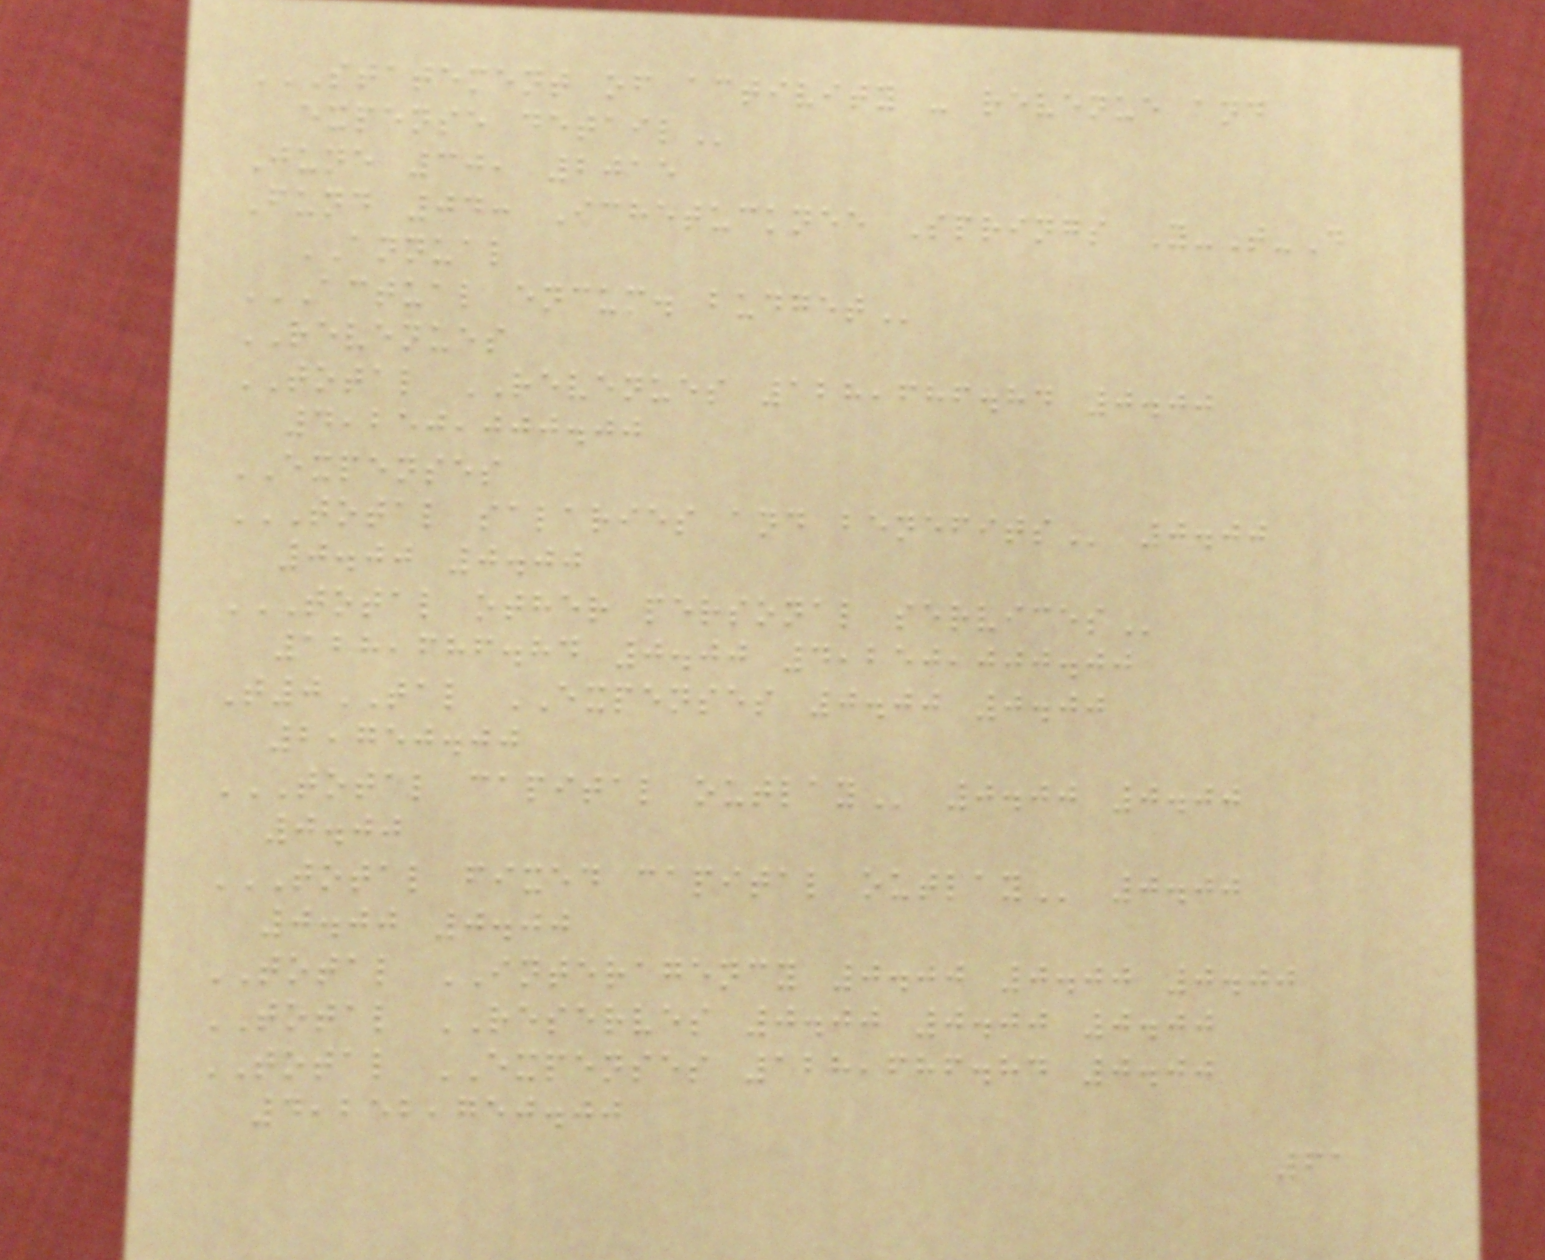STATEMENT OF ACTIVITY - REVENUE AND
EXPENSE DETAIL
June 30, 2015
Fund 04: Ichetucknee Springs Y-T-D
ANNUAL
ACTUAL ENCUM. BUDGET
REVENUES
TOTAL REVENUES 128,686.84 0.00
4,250,000.00
EXPENSES
TOTAL SALARIES AND BENEFITS 0.00
0.00 0.00
TOTAL OTHER PERSONAL SERVICES
128,686.84 0.00 4,250,000.00
T0TAL EXPENSES 0.00 0.00
2,750.00
TOTAL CAPITAL OUTLAY 0.00 0.00
0.00
TOTAL FIXED CAPITAL OUTLAY 0.00
0.00 0.00
TOTAL INTERAGENCY 0.00 0.00 0.00
TOTAL RESERVES 0.00 0.00 0.00
TOTAL EXPENSES 128,686.84 0.00
4,252,750.00
61
